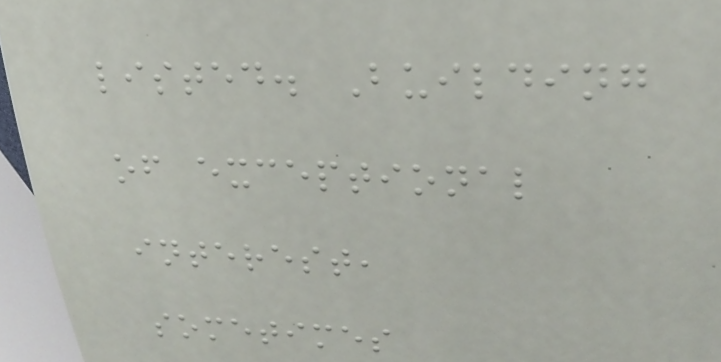listed. Building
of exceptional
interest,
sometimes
